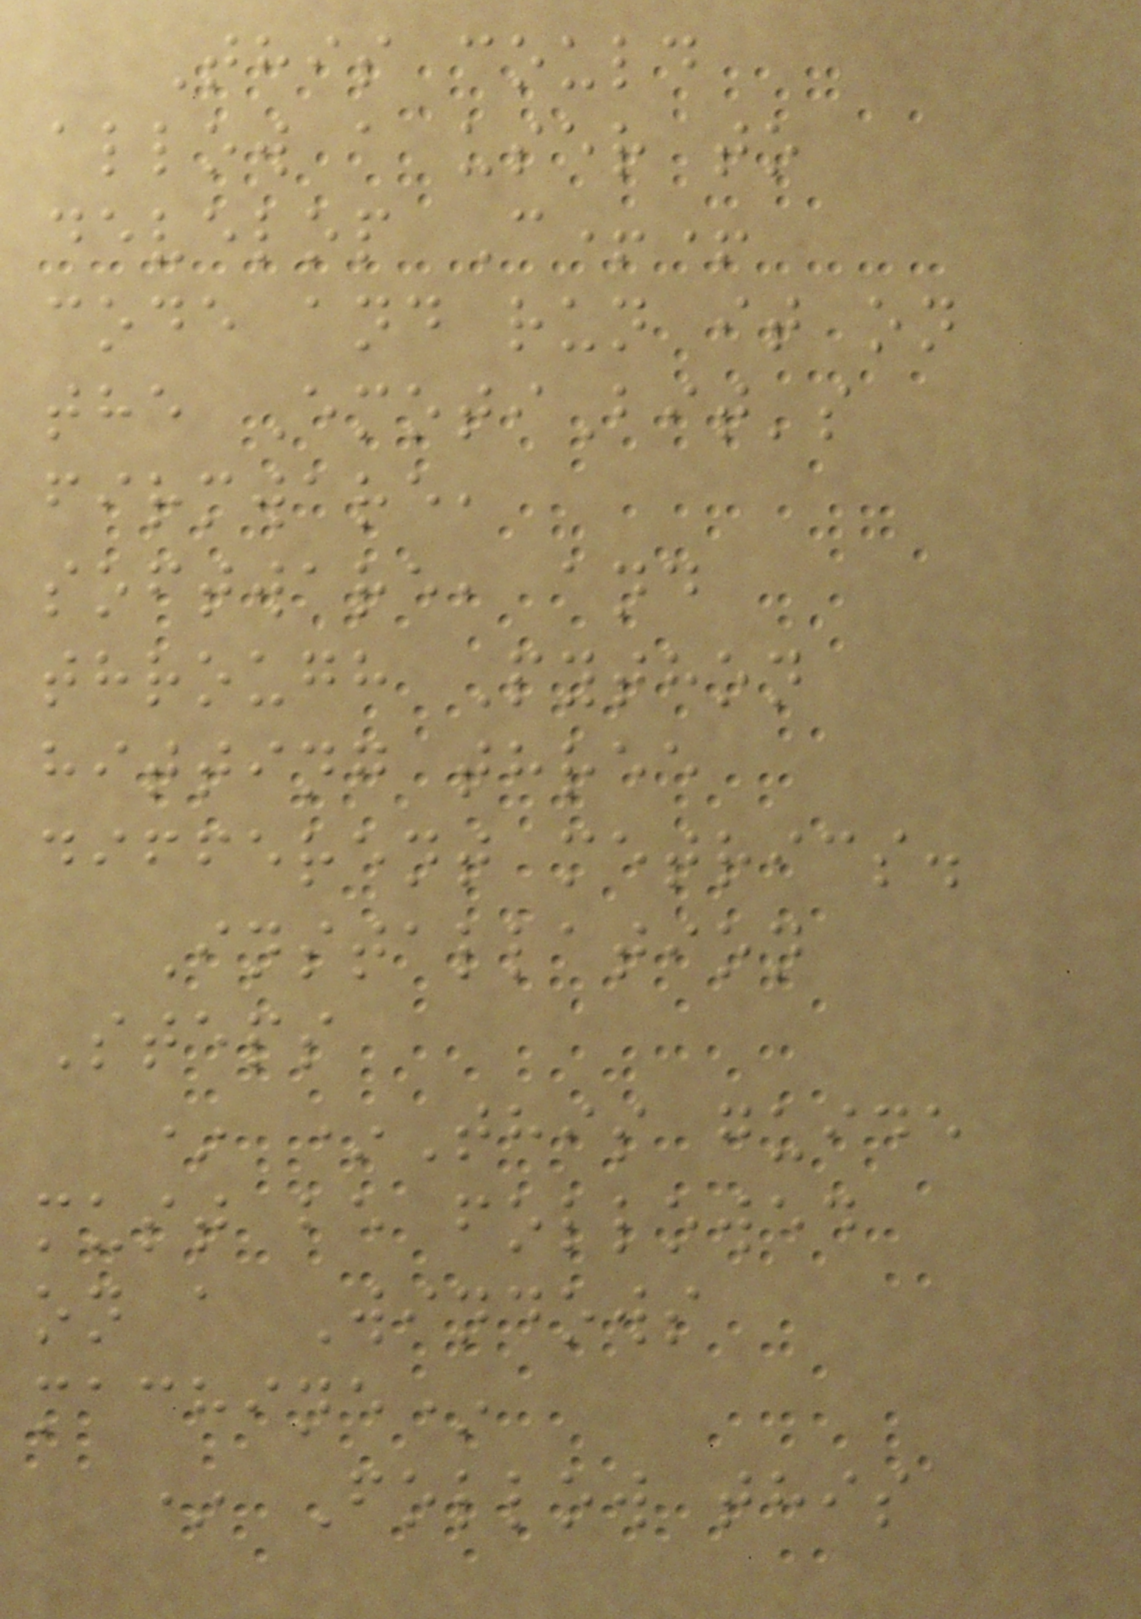This could
allow a user to
develop C++
code and run it on
the EmotiBit's
firmware,
software, and
through Python
hitting three
different metrics.
Installation
Steps
* *This guide
must be followed
on a Windows
machine*
* Follow this
